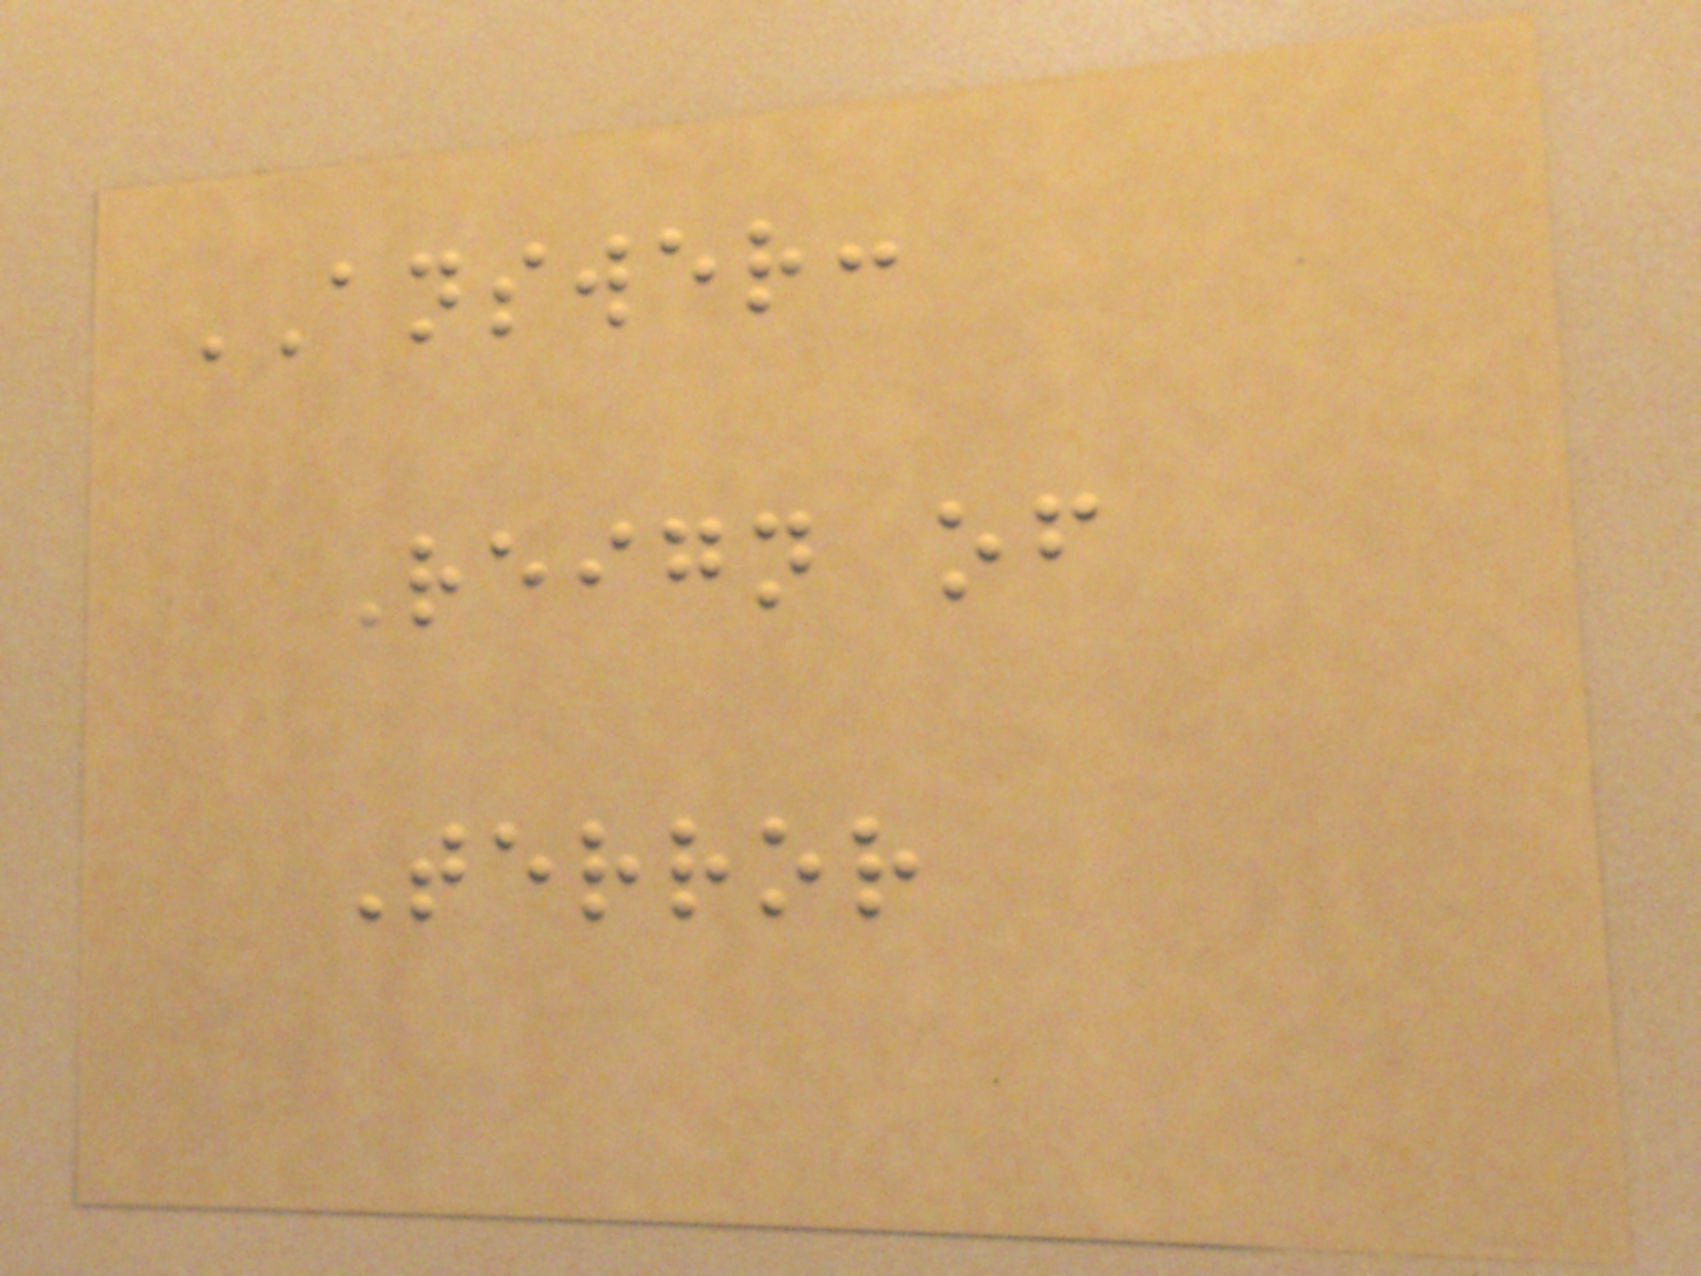ANSWER:
Reign of
Terror
